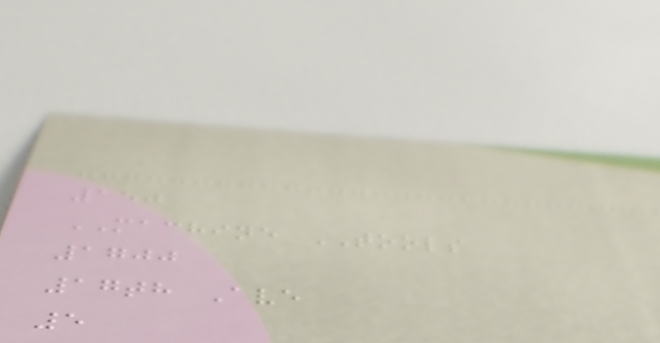150
MACHINE TOOLS
1700
17th Ave
5
